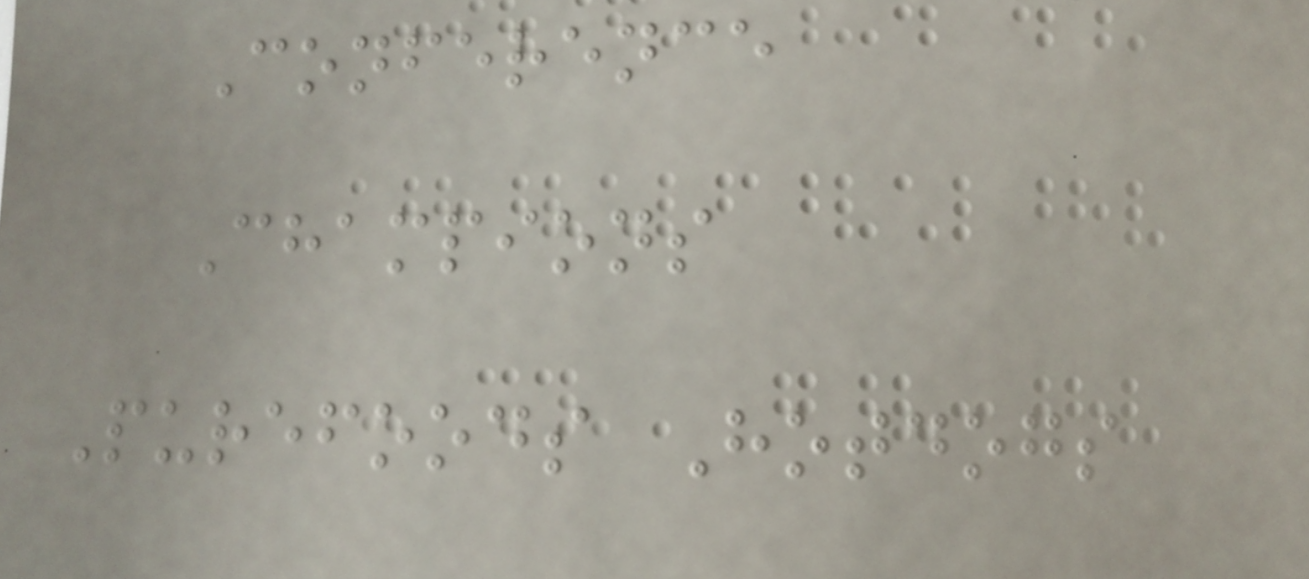Conference
Champions
Purefoods Hotdogs
